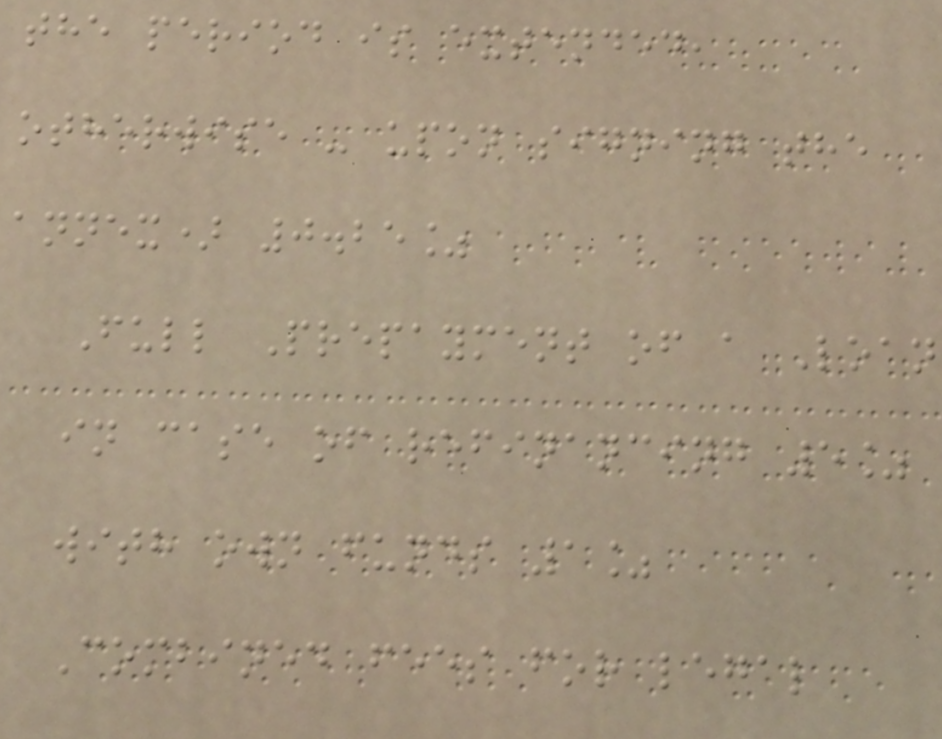the period is extended,
otherwise - upon signing the
annex) 0.25%
Full Prepayment of a Loan
in case of refinancing 5%
with own funds 1%
Combined fees for legal
